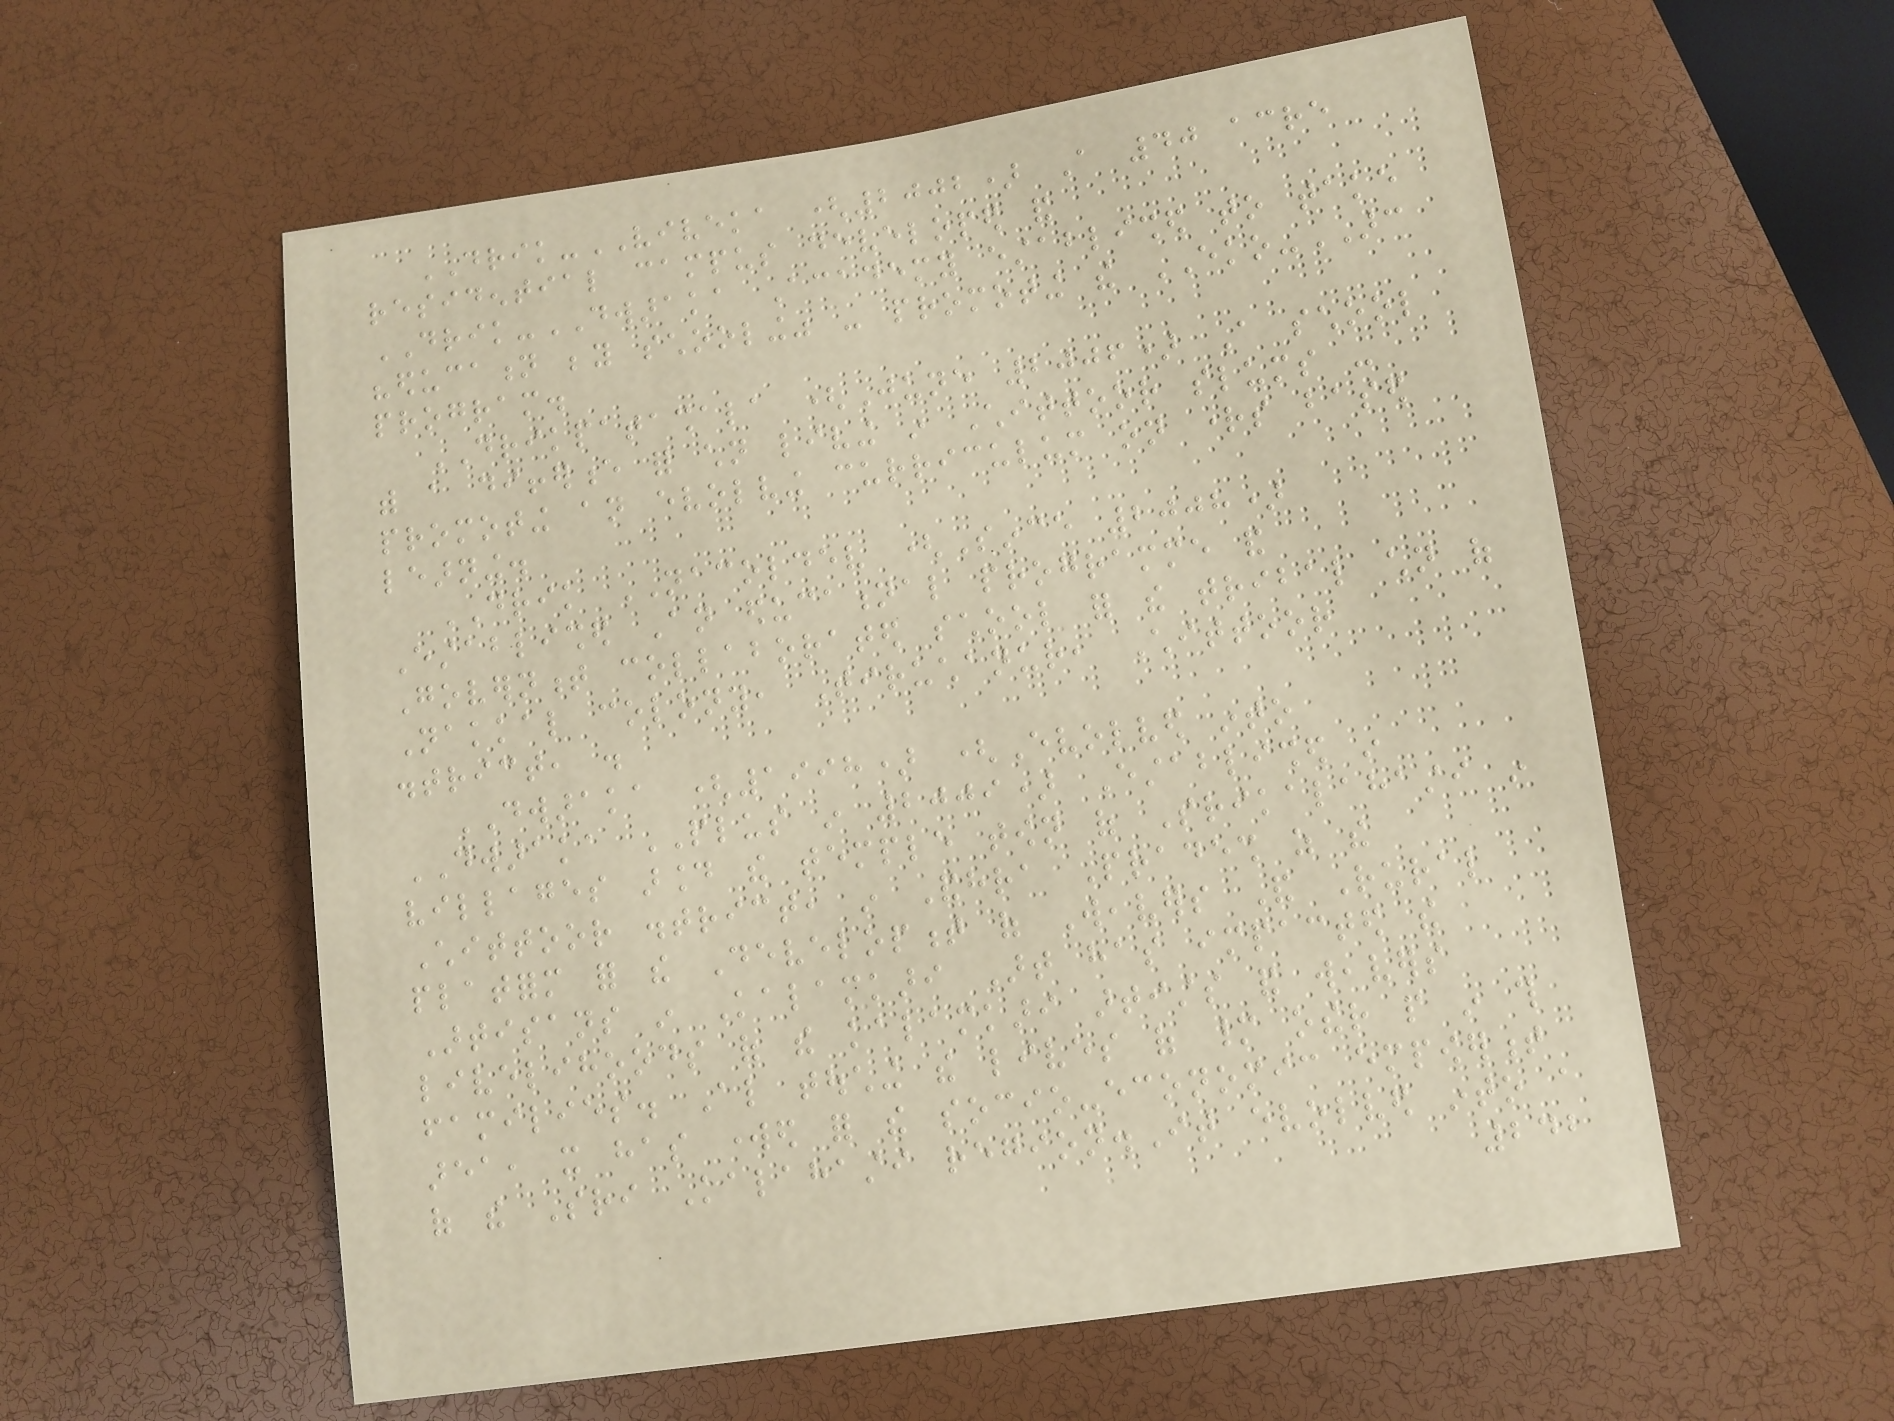DRIK-VIVEKA (2002) A 40 acre
residential campus developed and
DRIK-DWARAKA Academy established to take
"education beyond schooling" - promoting the EKO-ARC
program.
DRIKPATASHALA (June 2006) A school
with a difference for children living in Chittoor slums -
promoting an evolving curriculum on rights based
learning.
DRIK NACOLDEV (Since 2008)
Established An educational programme and
Government collaborated school for the tribal children of
Nakkal colony, Tiruchanur, Chittoor
district, .
DWARAKA (1998) (Evolved into
DWARAKA PLUS in 2009) Established in
villages around the temple town of Srikalahasti in
Chittoor district, in Andhra Pradesh as the
platform for the Development of Weavers And Rural
Artisans in Kalamkari Art has impacted the
livelihoods of the kalamkari artists and weavers
families. Also touching the lives of many other people in this
area, it has worked for the socio-economic empowerment
of the Sri Kalahasti region.It evolved into a
242
